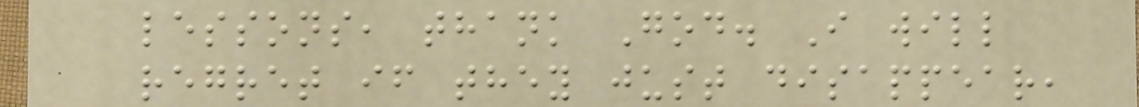lessons, thank God. I will
regret if they just disappear,
